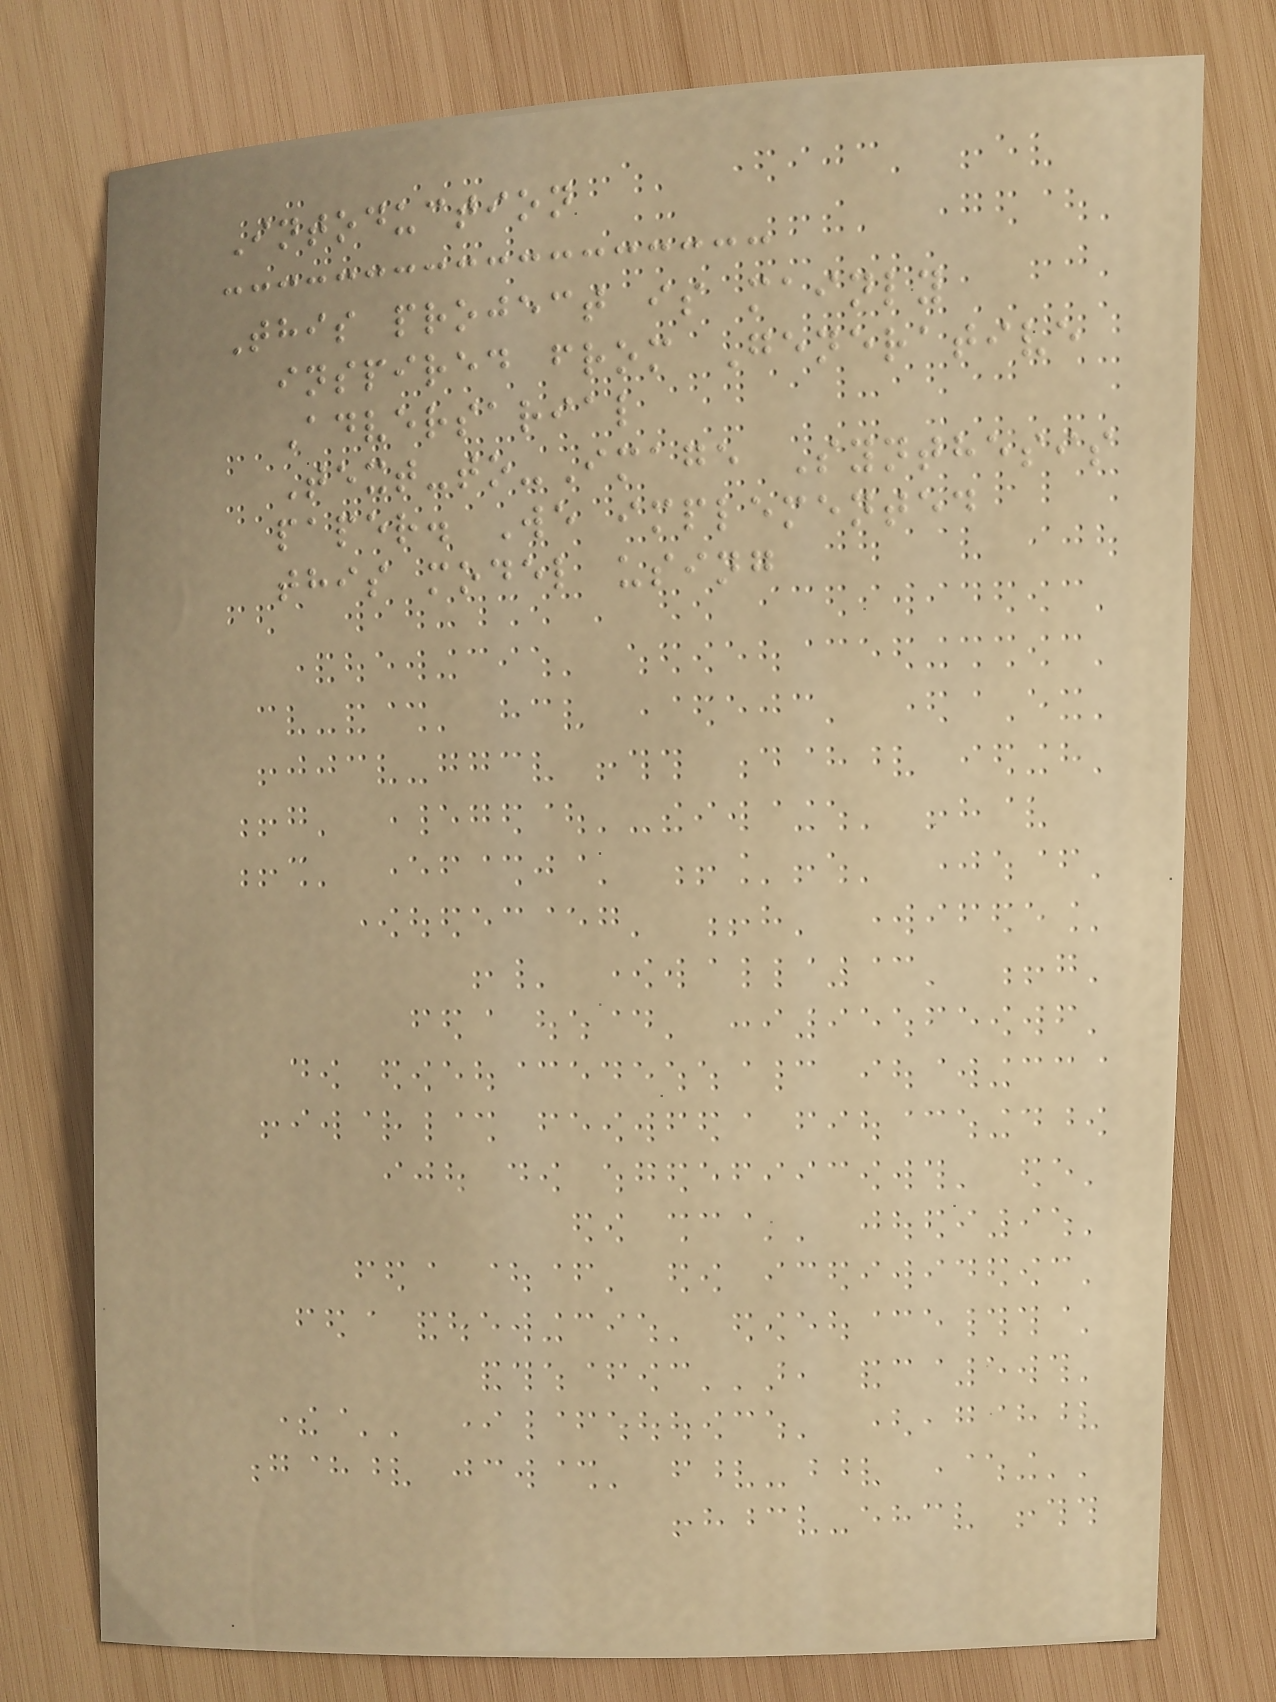Intoduction
This project is mainly
inspired from Generative
Adversarial
Text-to-Image Synthesis
paper. We implemented
this model using
